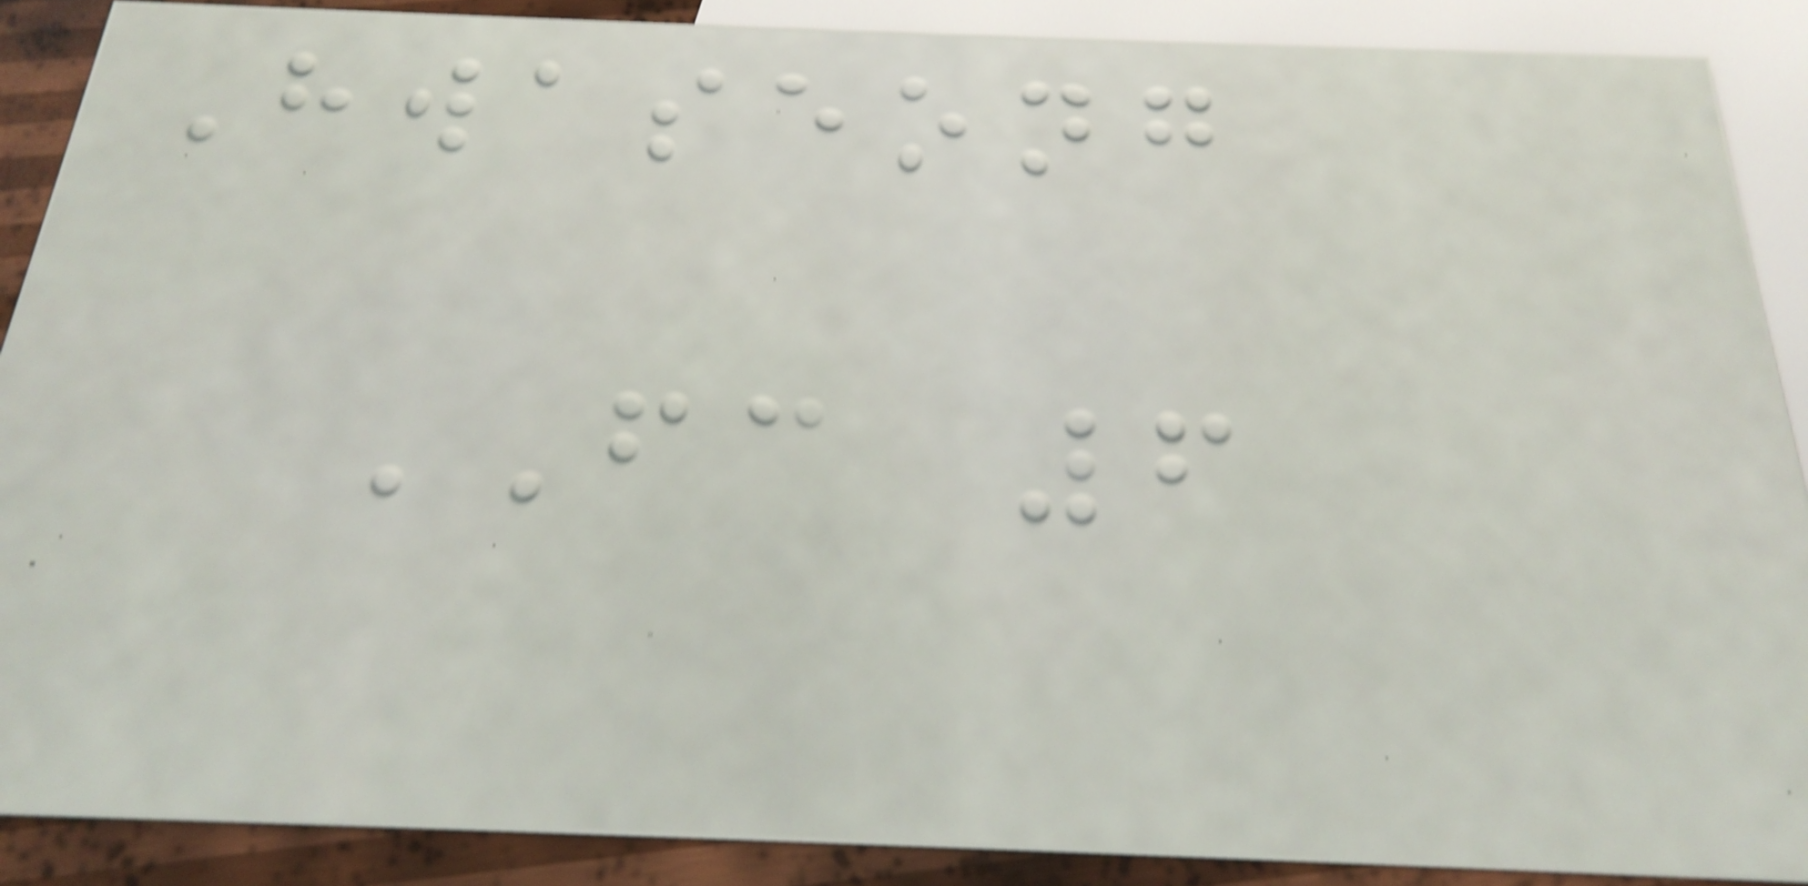Hwaseong
FC 6
